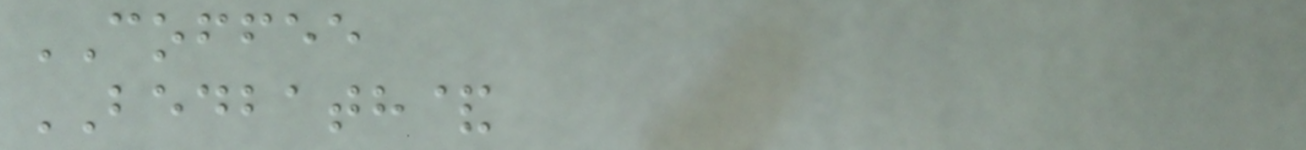COFFEE
BEDBATH&
